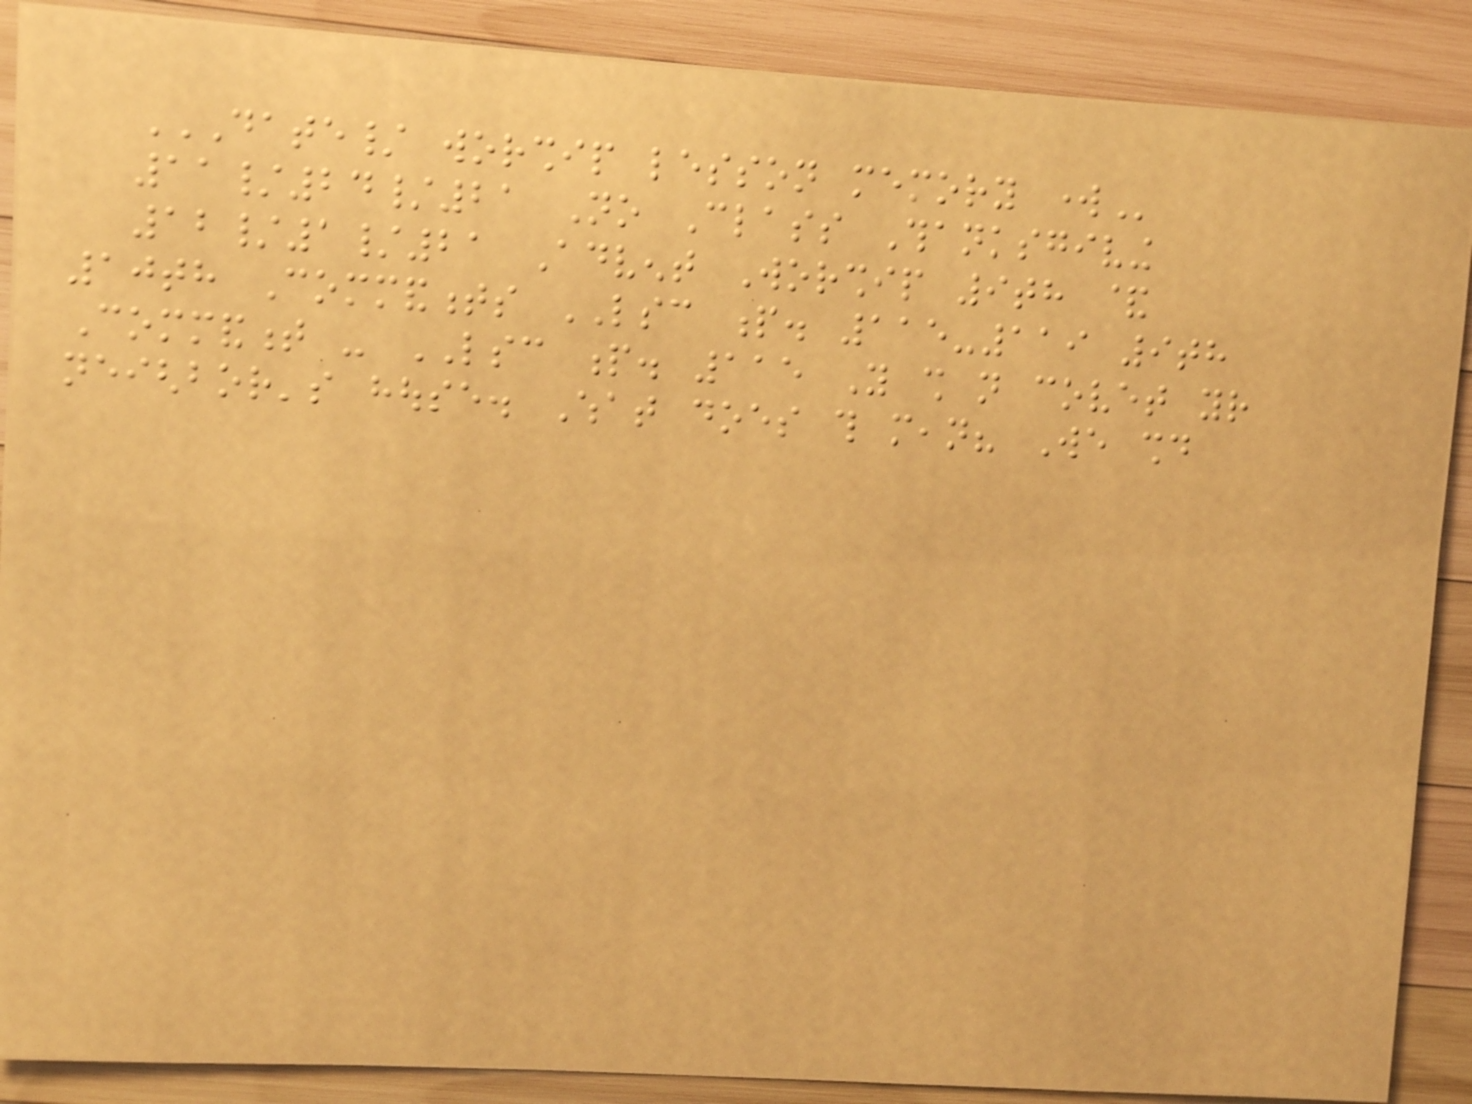DATE/ WORSHIP LESSON MEMORY WORK
11/24/21 No Class Thanksgiving
12/1/21 Advent Worship 9th &
10th Commandments LSC p. 115-119 9th
Commandment - LSC p. 115 You shall not covet your
neighbor's house. What does this mean? We should
